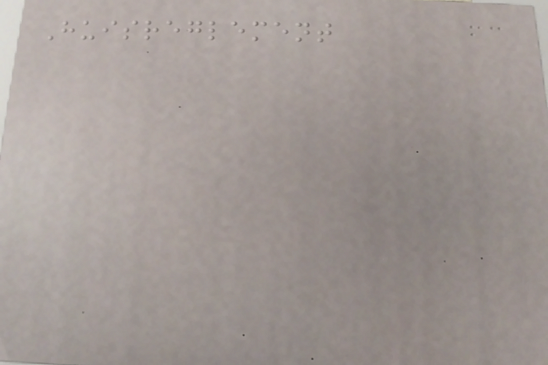Huisreglement
